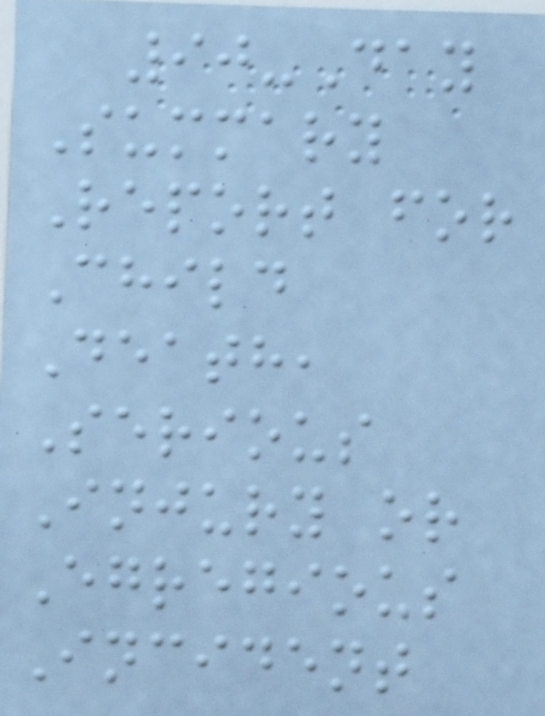90-Day
Summary
Report for
Child
Death,
Serious
Injury or
Egregious
Incident
